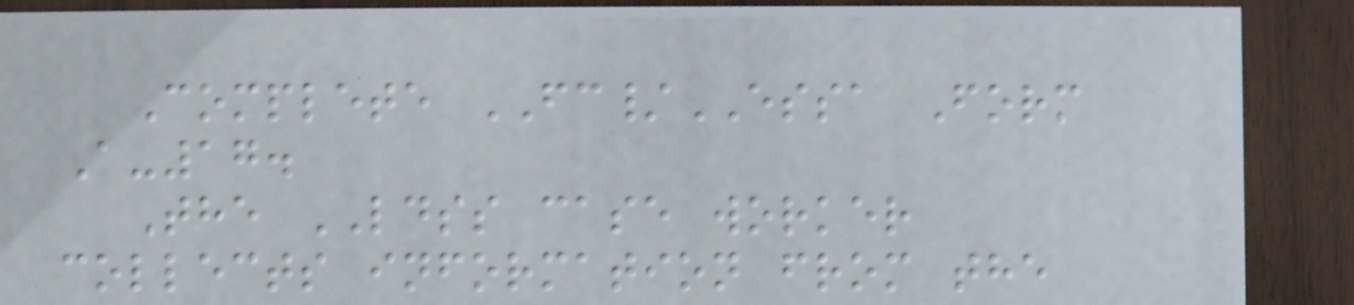Complete FC/ESSA Form
A-17.
The LDSS case worker
collects information from the
